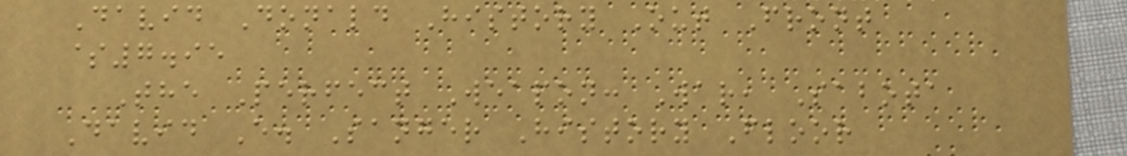David Donald History Out Front
$7.95
The Perfect Weapon: War, Sabota
David E. Sanger History Floor
